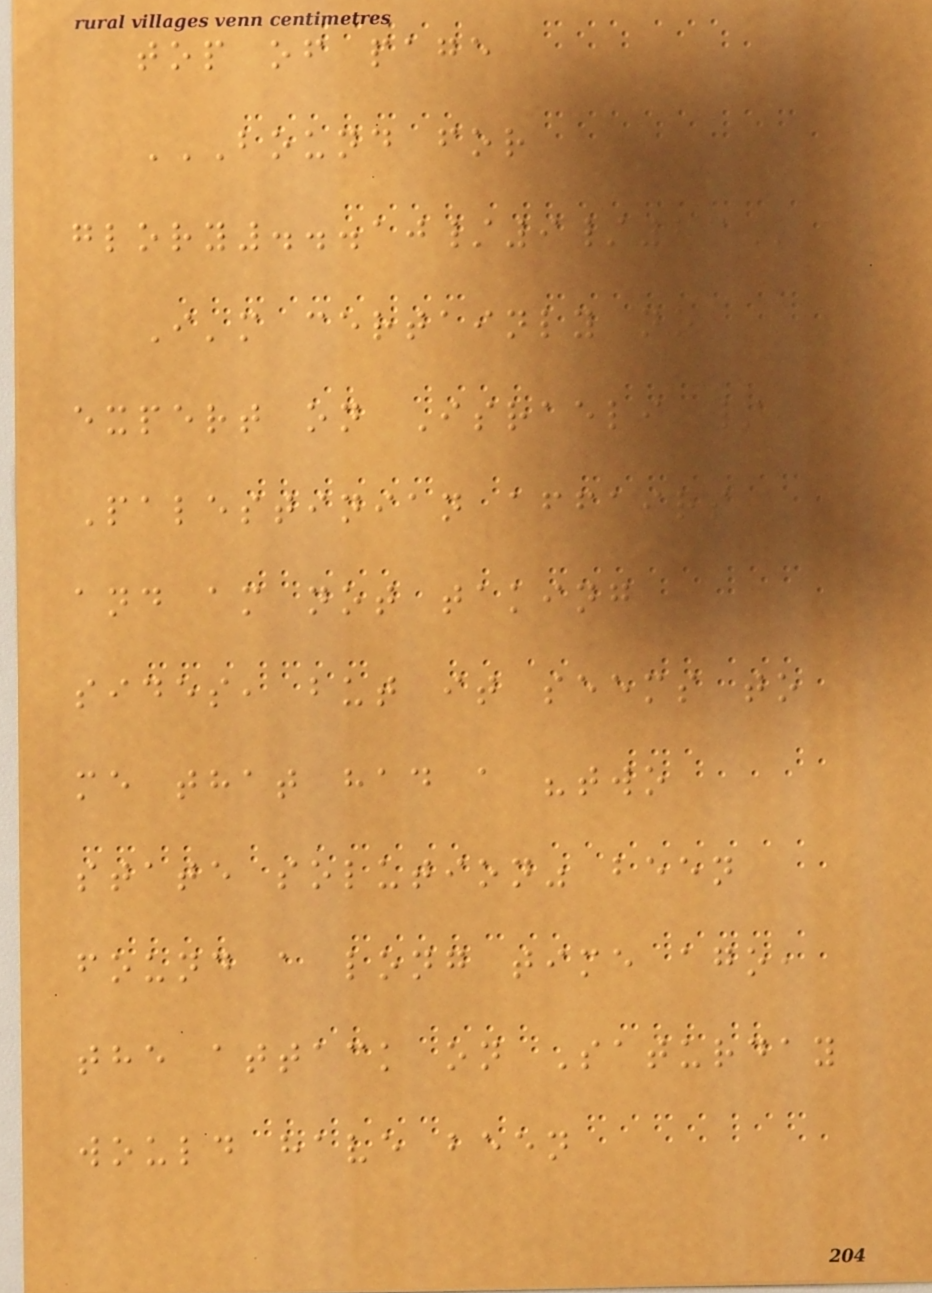top of page
BOUND FOR
GLORY...10/9/23
I'm certainly no
expert on Israeli /
Palestinian affairs
and am not taking
sides, but it seems to
me that had a "two
state solution" been
found a long time ago,
the attack on Saturday
would have been
